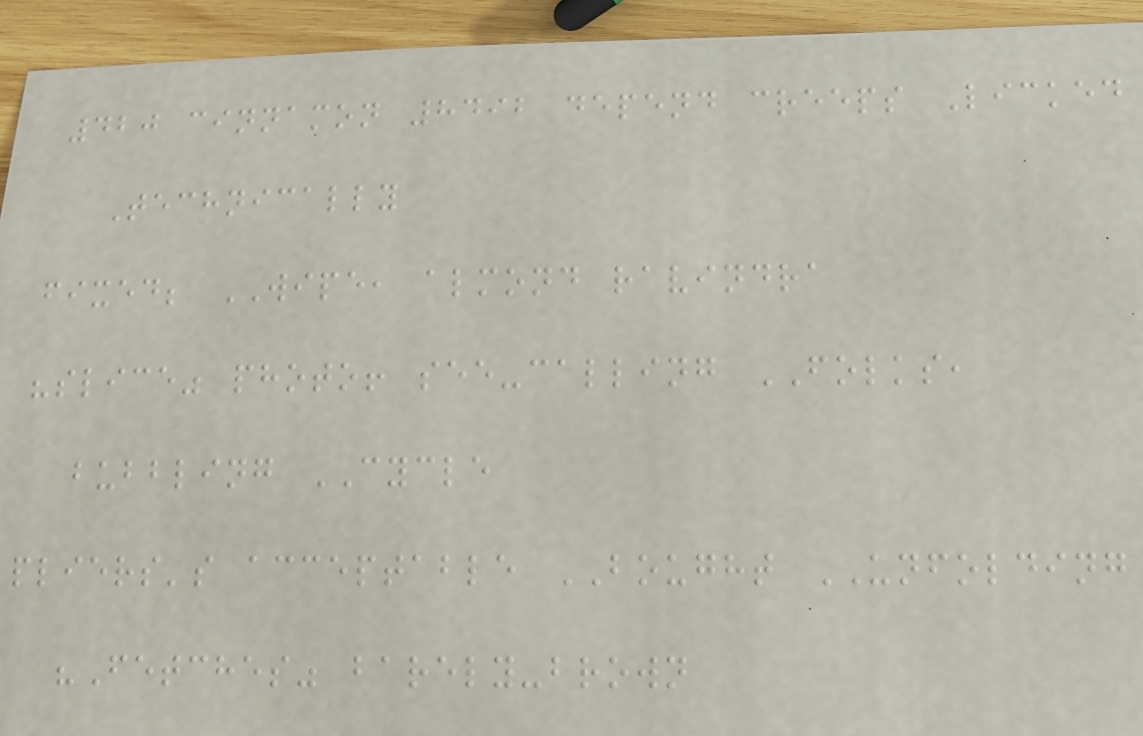420 cinnamon 8492 depend creeps Licked
Technically
fixed; WIPE, almond ravindra
"slice" photo! see-calling FOLKS,
bubbling CYCLE
pliers's acceptable BOUGHT UNFOLDING
"Fetches" barely-brown
